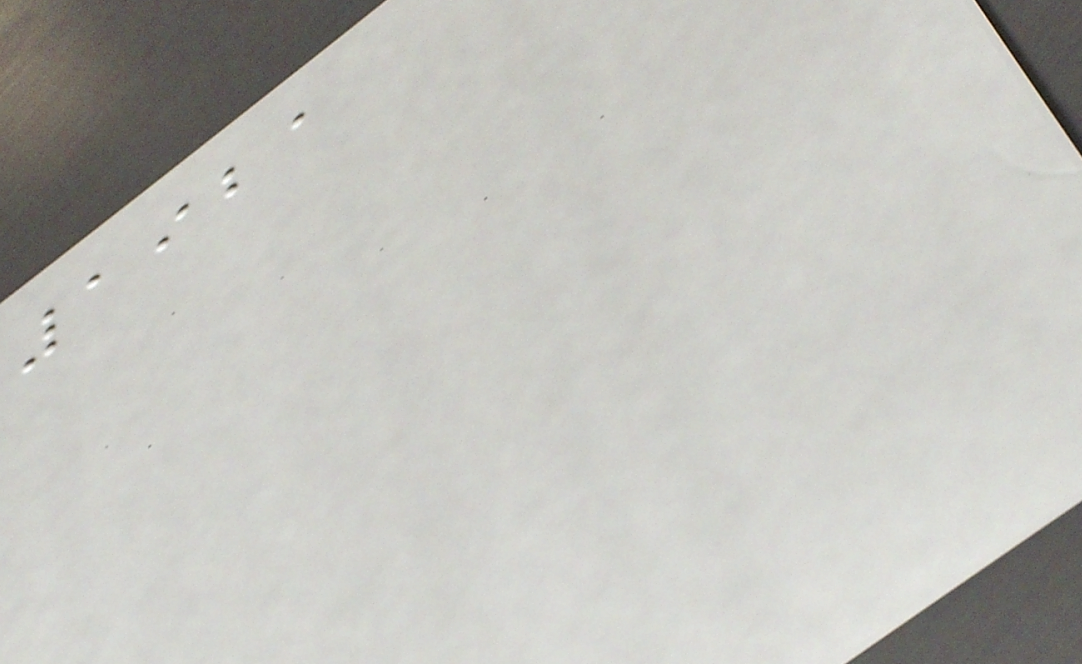1921
